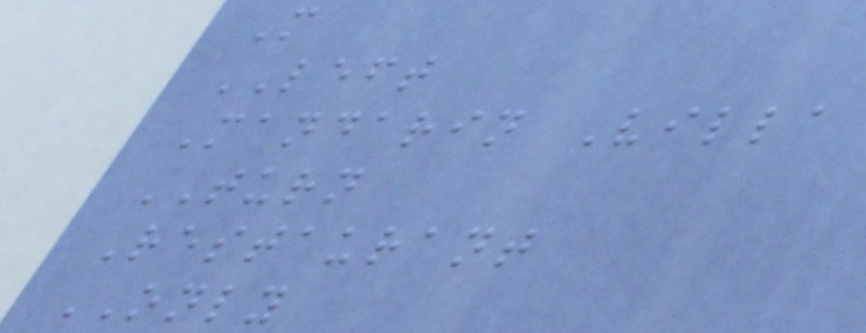M
LEFT
Mandarin Villa
TURN
Restaurant
ONLY
